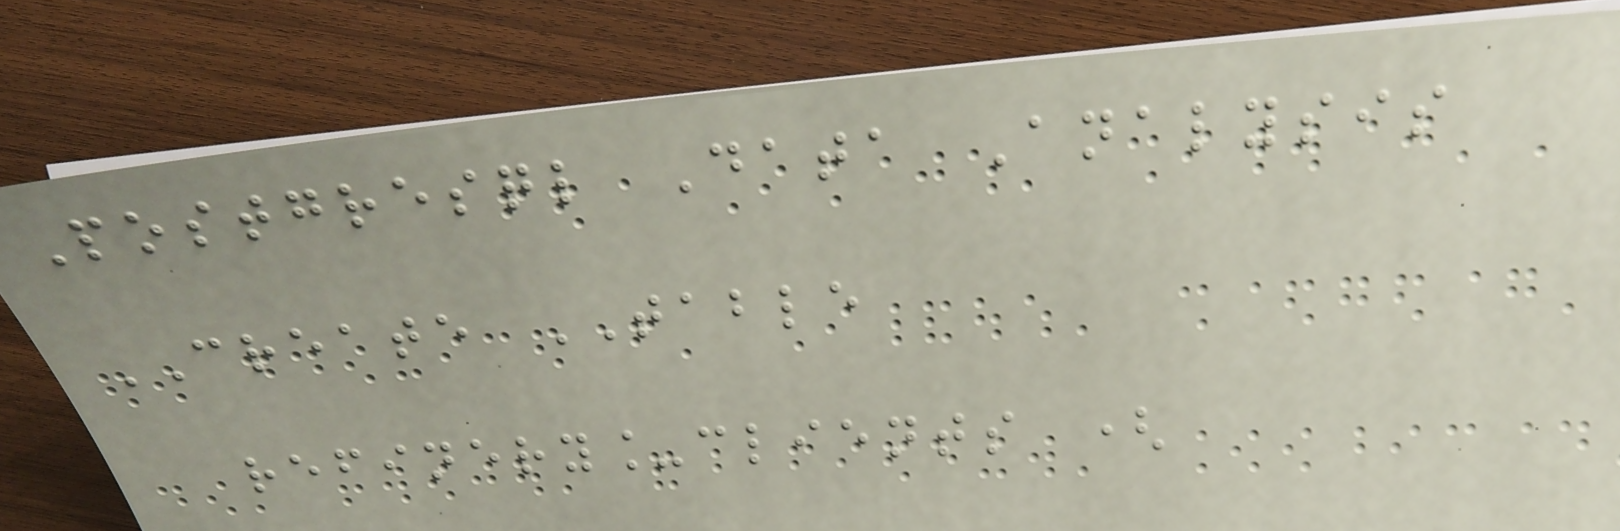Postgresql Data Analysis
CREATE TABLE
refinery_clients (
